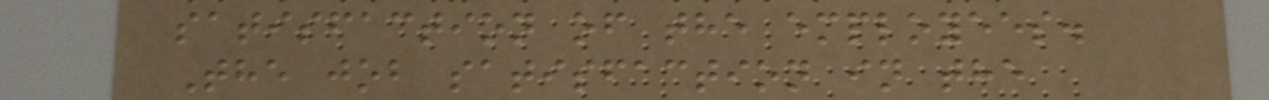satisfaction of the employees.
The job satisfaction in the
